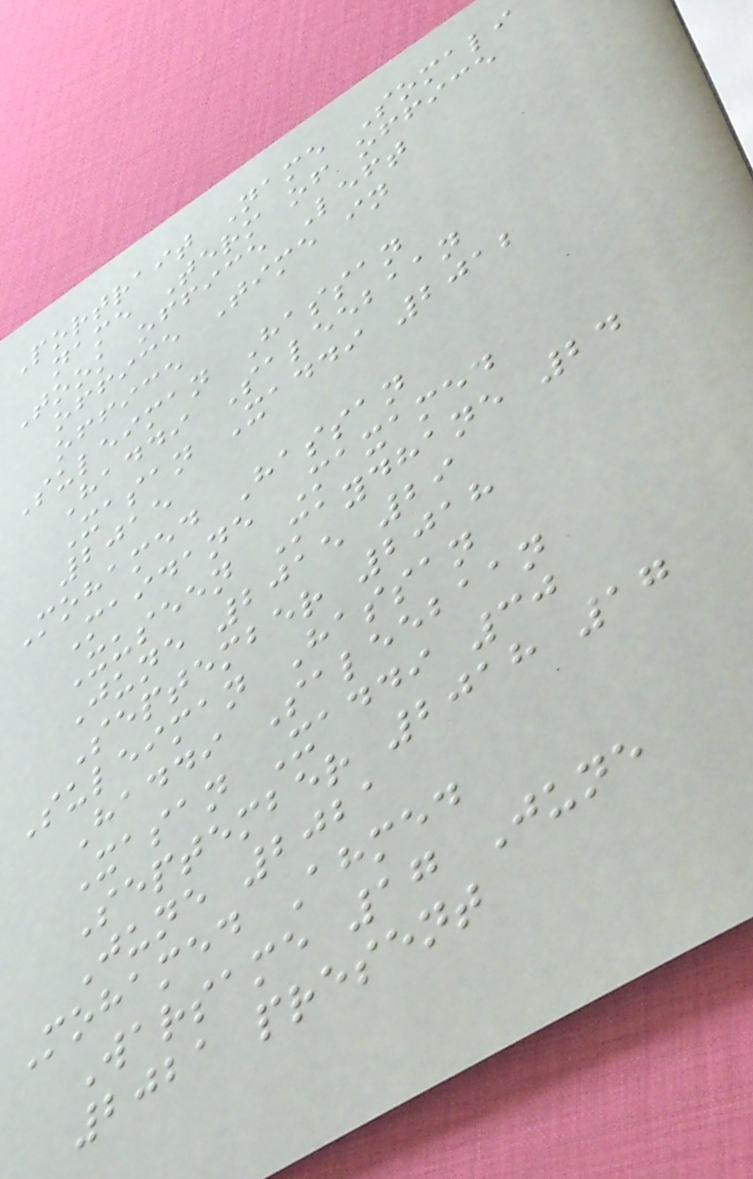Portrait Name Somali
name Term of office
Took office Left
office Time in
office
Suleiman Hassan
Haddi Saleebaan
Xasan Xaddi 2012
2015
Mohamed Hassan
Maidane Maxamed
Xuseen Maydhane 24
June 2015 29
September 2018
Suleiman Hassan
Haddi Saleebaan
Xasan Xaddi 30
September 2018 17
June 2021
Mohamed Ahmed
Warsame 17 June
2021 present
